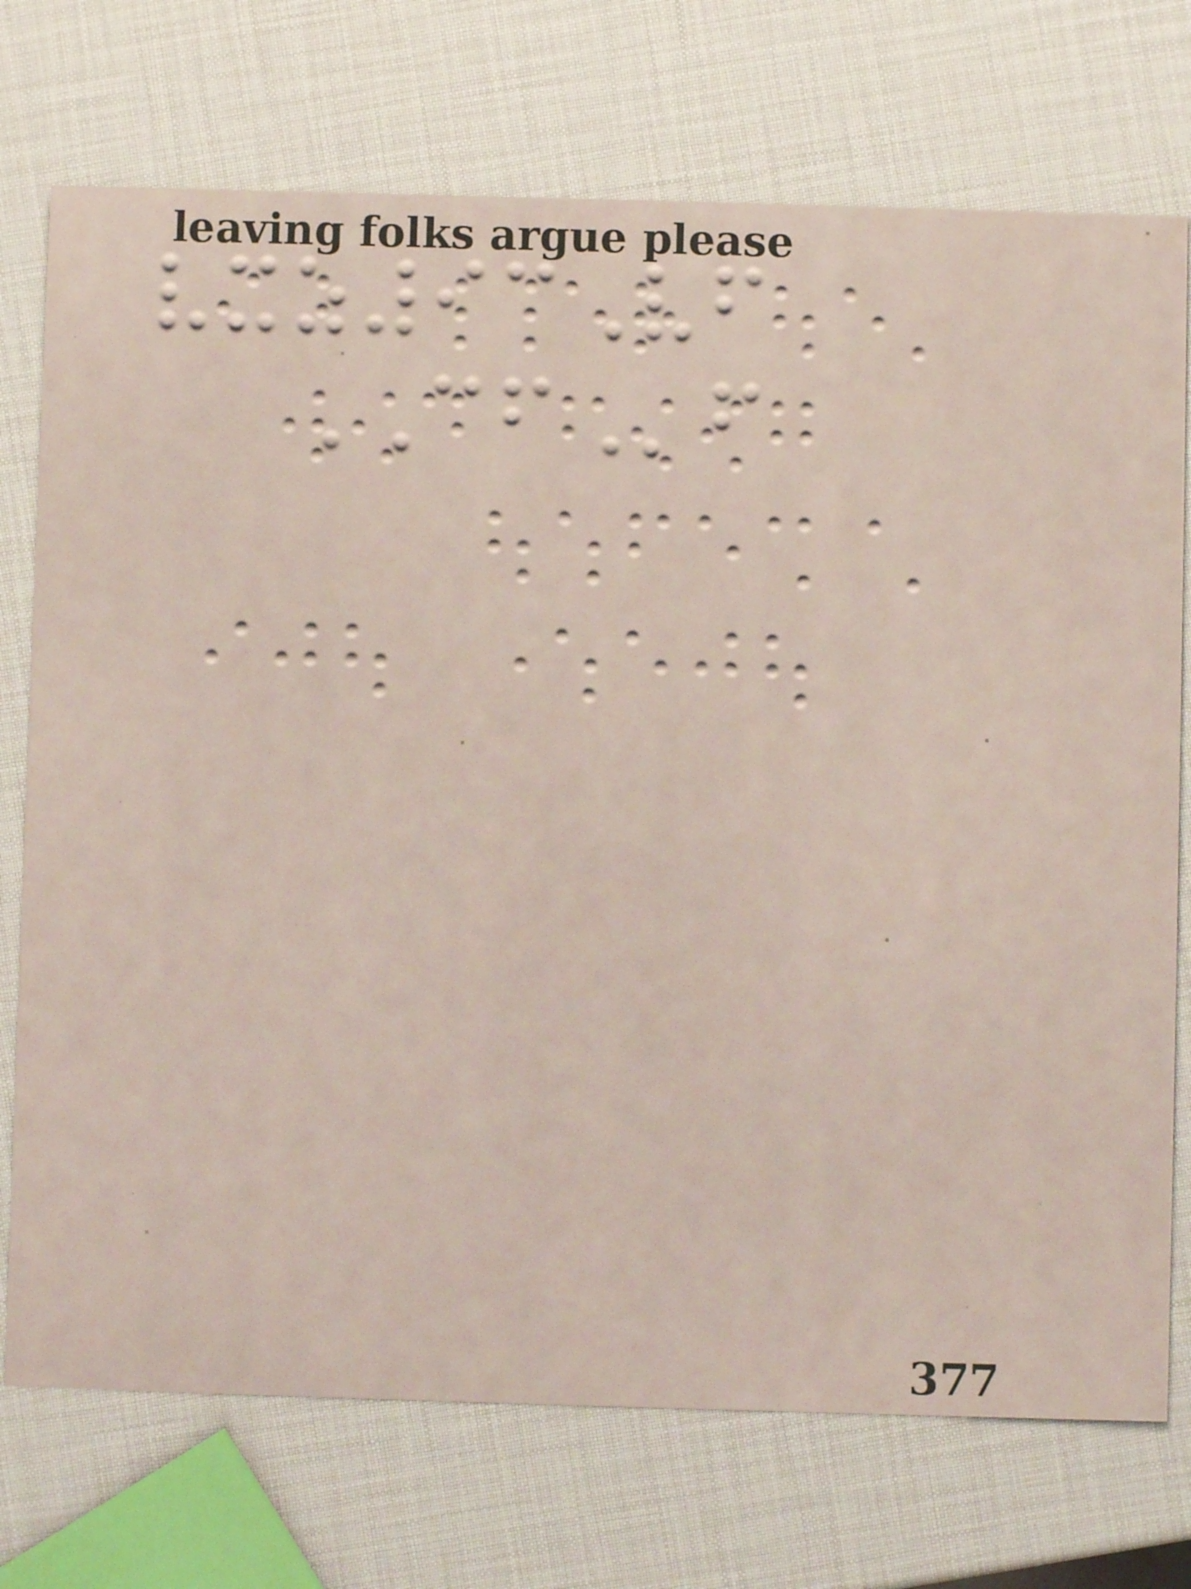vxz93Vf
CFf
